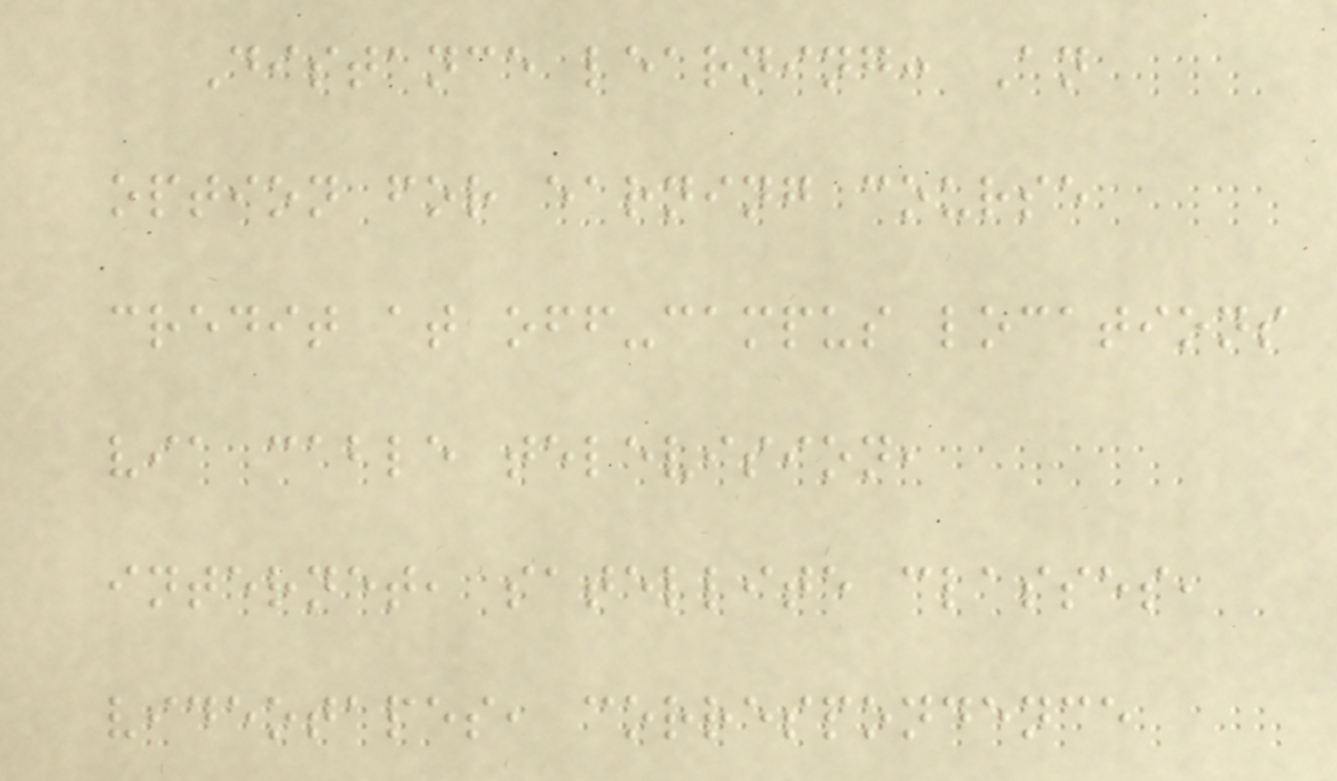Distance learning: An
option for earning course
credit at off-campus locations
via cable television,
internet, satellite classes,
videotapes, correspondence
